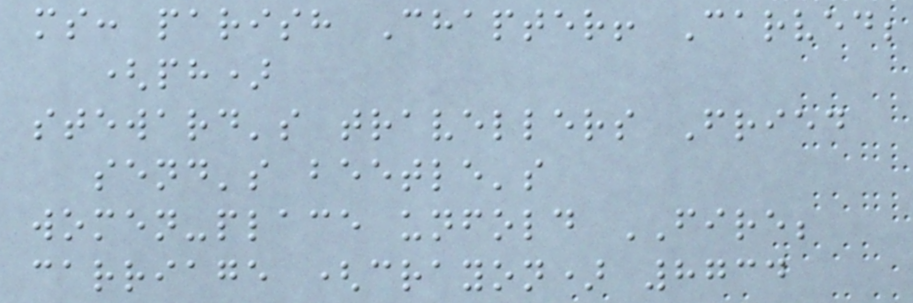ms: parish Chapter! Carved;
(ph)
steward's travellers Fried
send's beetle's
women-place unfold FIRE;
carriage (crayon) 8734
